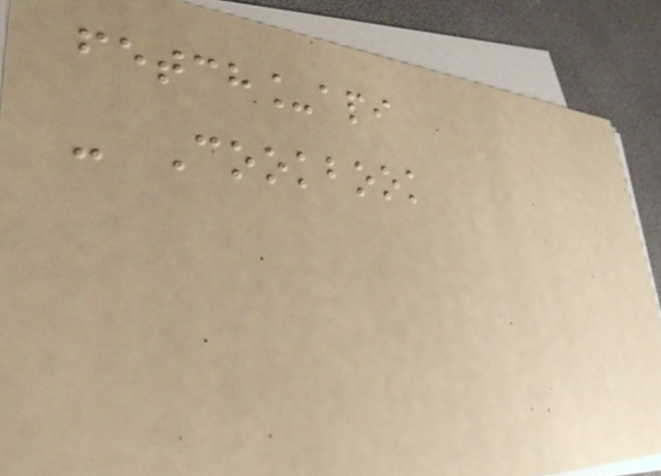fetch_api
- Cookbook
